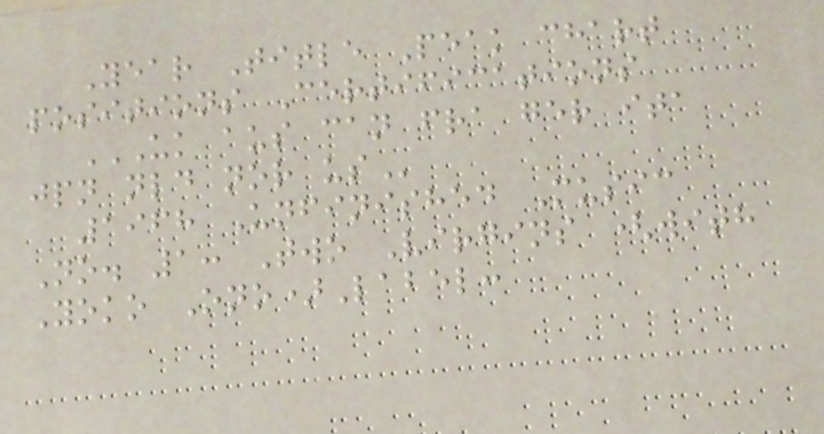Year Title Peak chart
positions Certifications
UK AUS CAN FRA GER ITA
JPN NLD NOR US
1968 Unfinished Music
No. 1: Two Virgins (with
Yoko Ono)Label:
